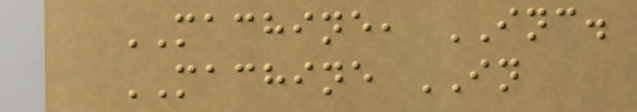MACHINE, INC.
MACHINE IN
